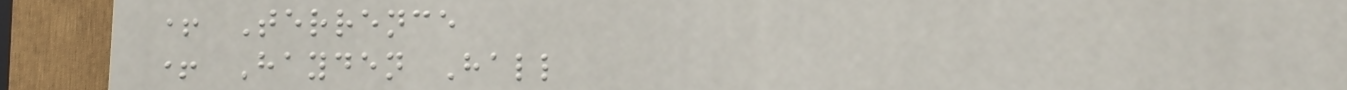+ Terrence
+ Hayden Hall
